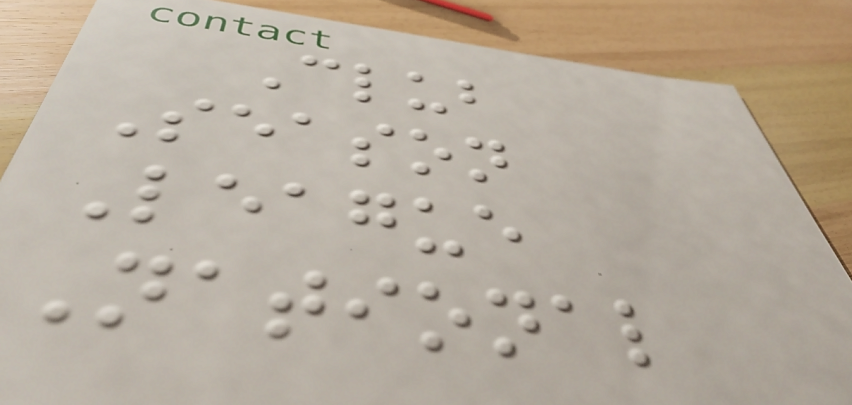Club
Season
League
National
